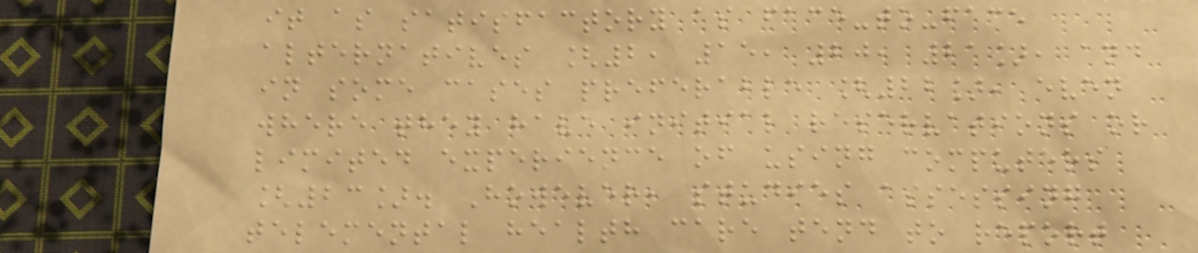it as satisfactory as face-to-face
alternatives [2, 15, 20, 21], and
in some cases preferable [22], even
where they have initial reservations or
limited experience of using computers
[23]. However, studies assessing
telemental health care tend to report
